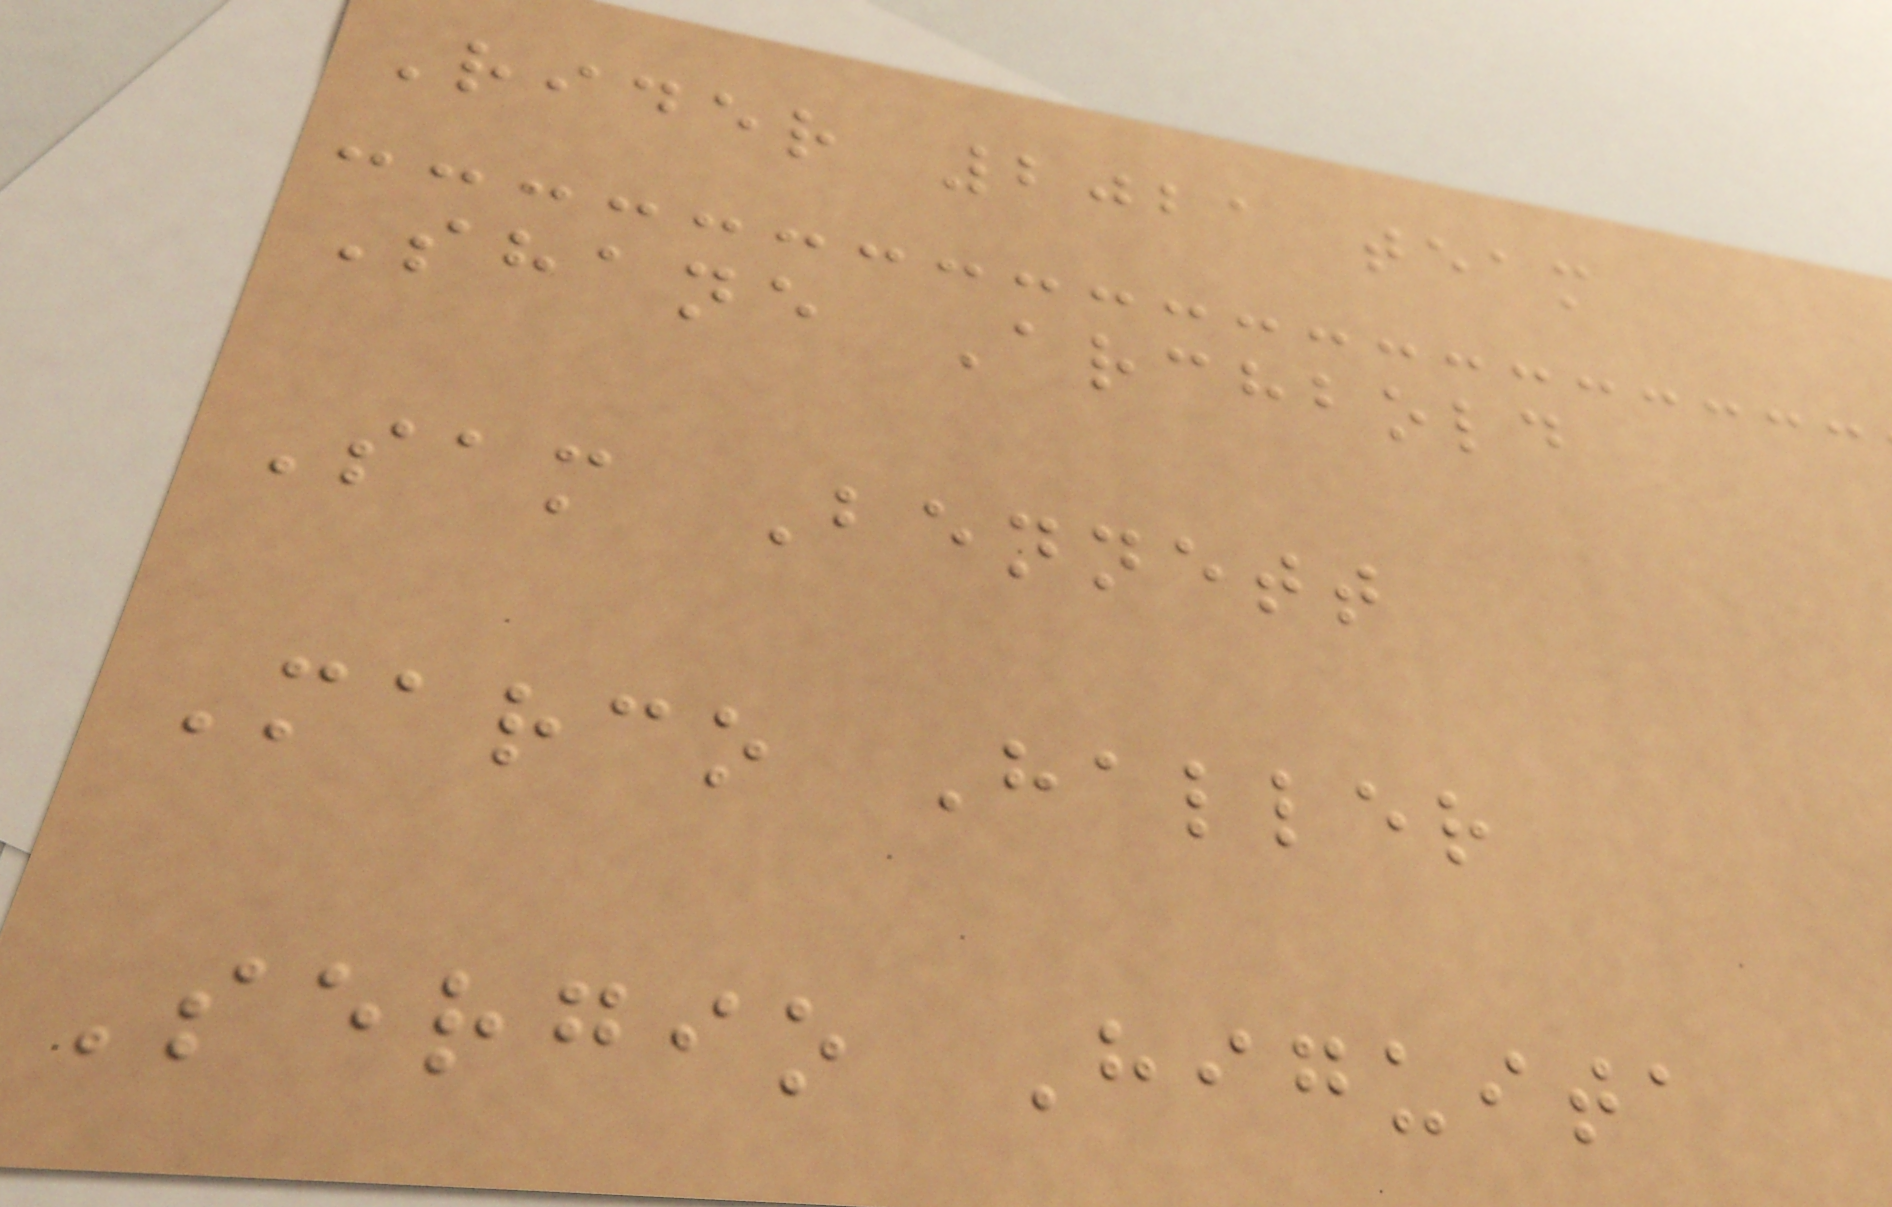Rider 2021 team
Shane Archbold
Sam Bennett
Marco Haller
Sergio Higuita
